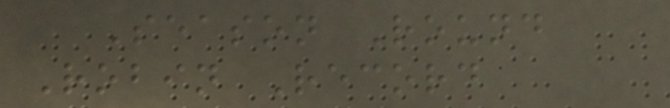Season Round
Robin Record
